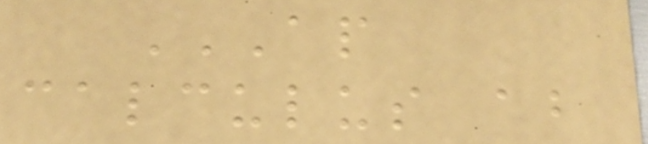AP
CALCULUS AB
